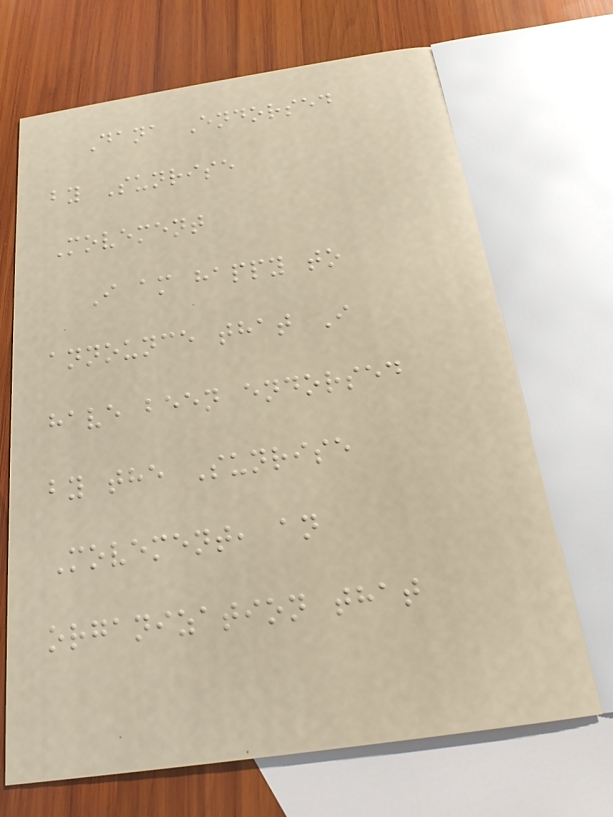Dana Endorsed
by Sunrise
Movement
I am happy to
announce that I
have been endorsed
by the Sunrise
Movement, an
organization that
